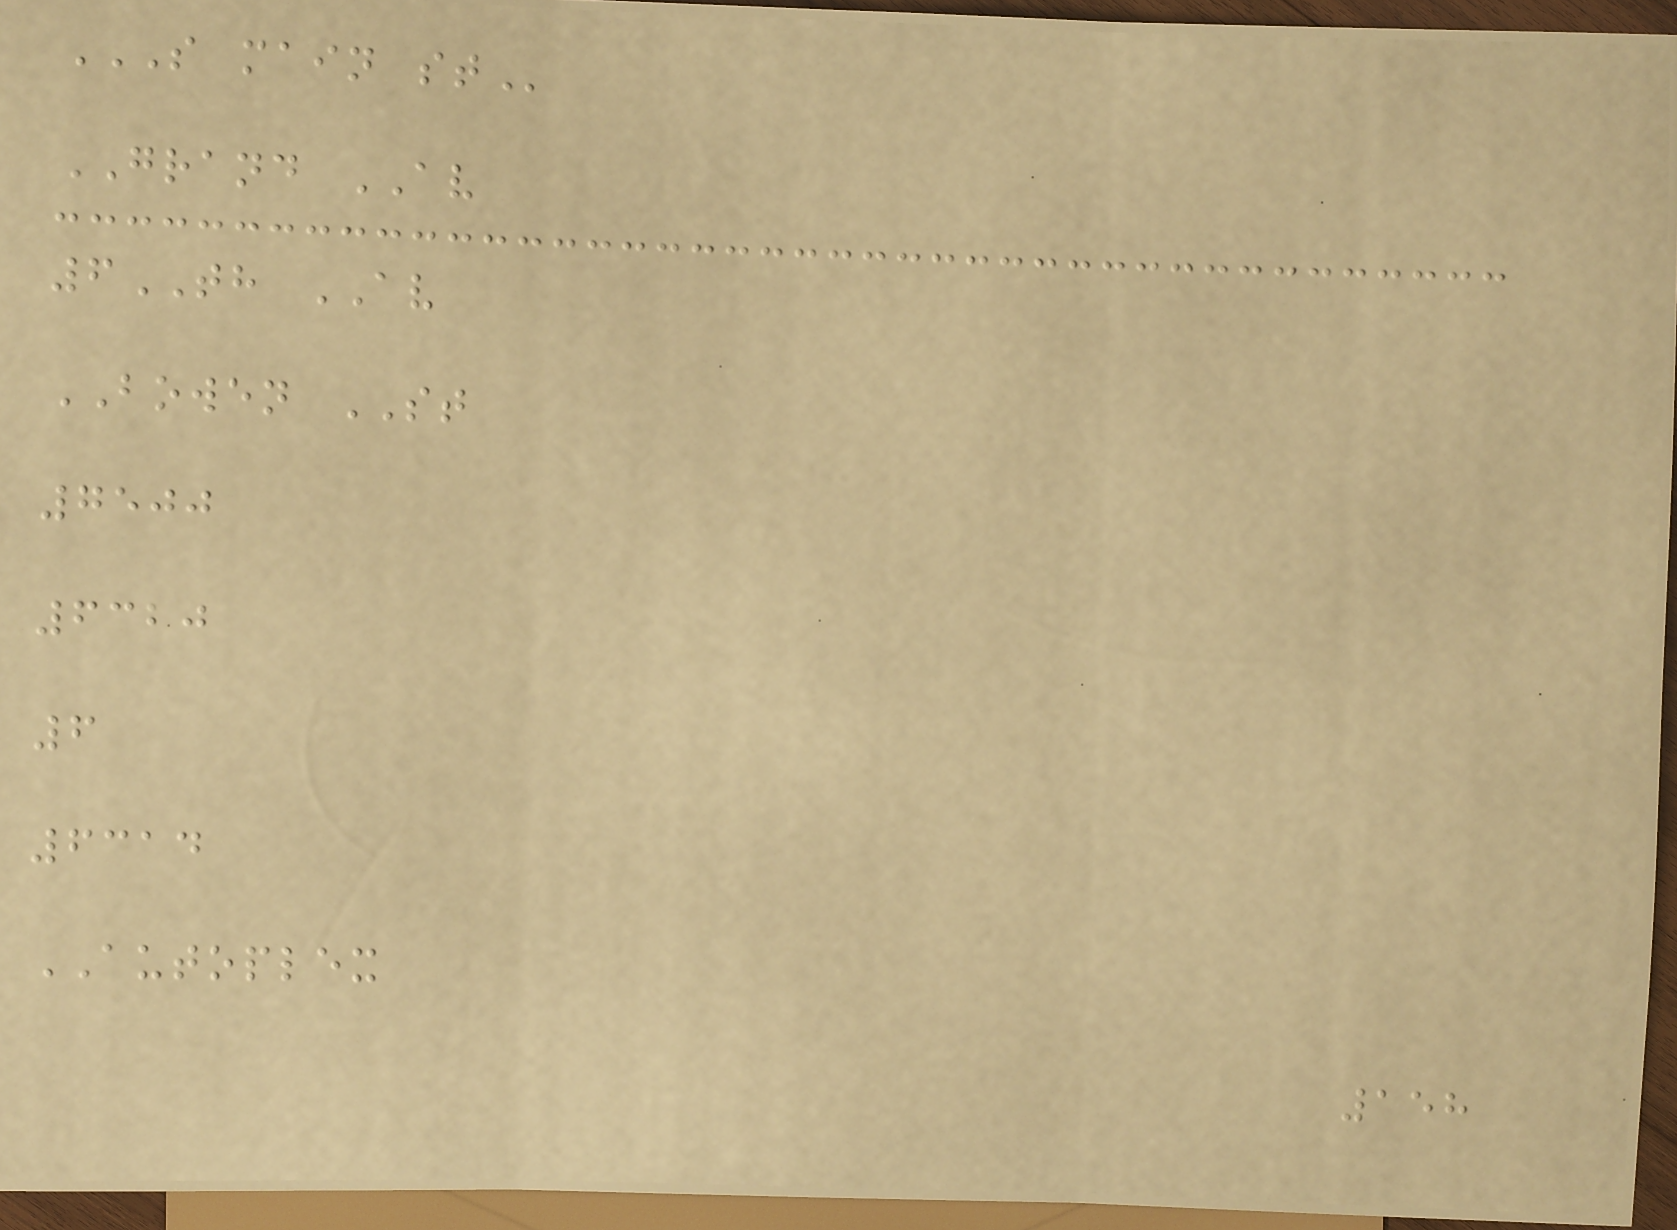S MAIN ST
GRAND AV
6TH AV
BOWEN ST
7500
6320
6
6314
AUTOPLEX
158
